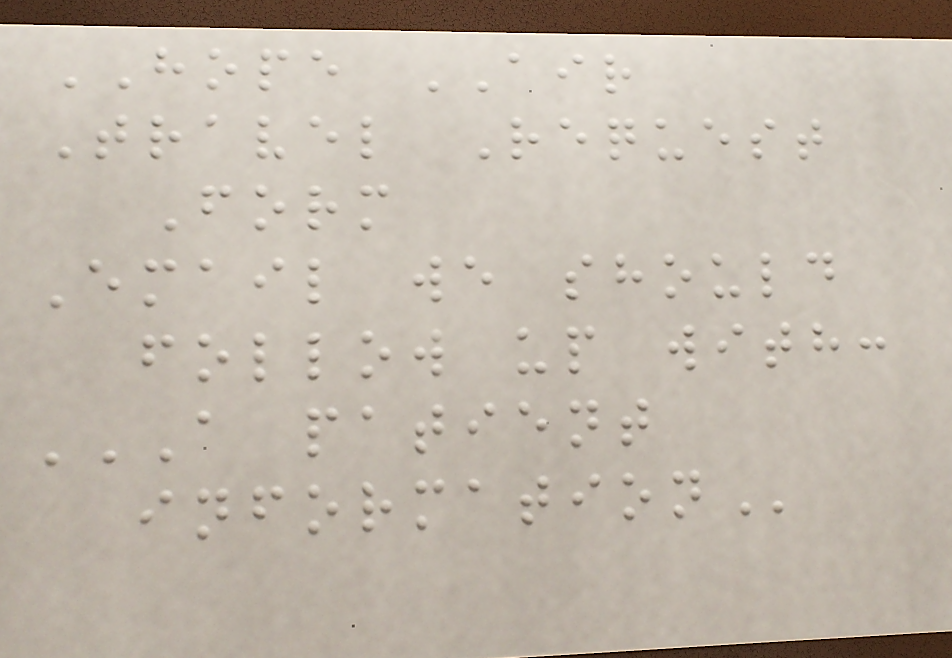HOPE AIR
Travel Request
Form
Email we should
follow up with:
A PATIENT
INFORMATION
